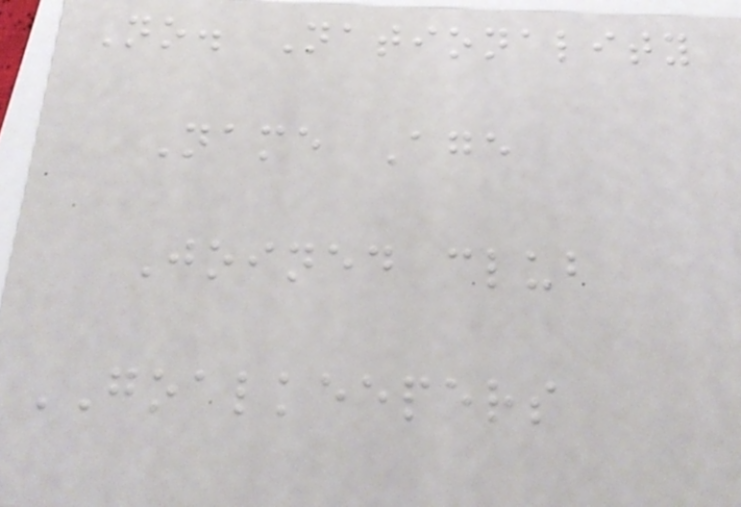No. Nationality
Name Age
Joined club
GOALKEEPERS
